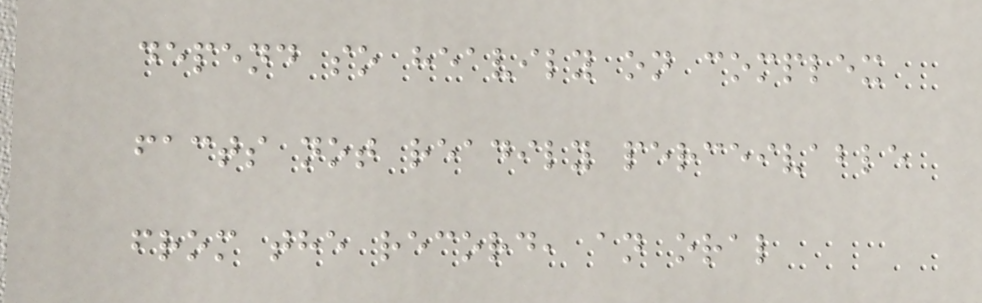depend so heavily on complex
facts not readily perceivable
from the record, an oral
